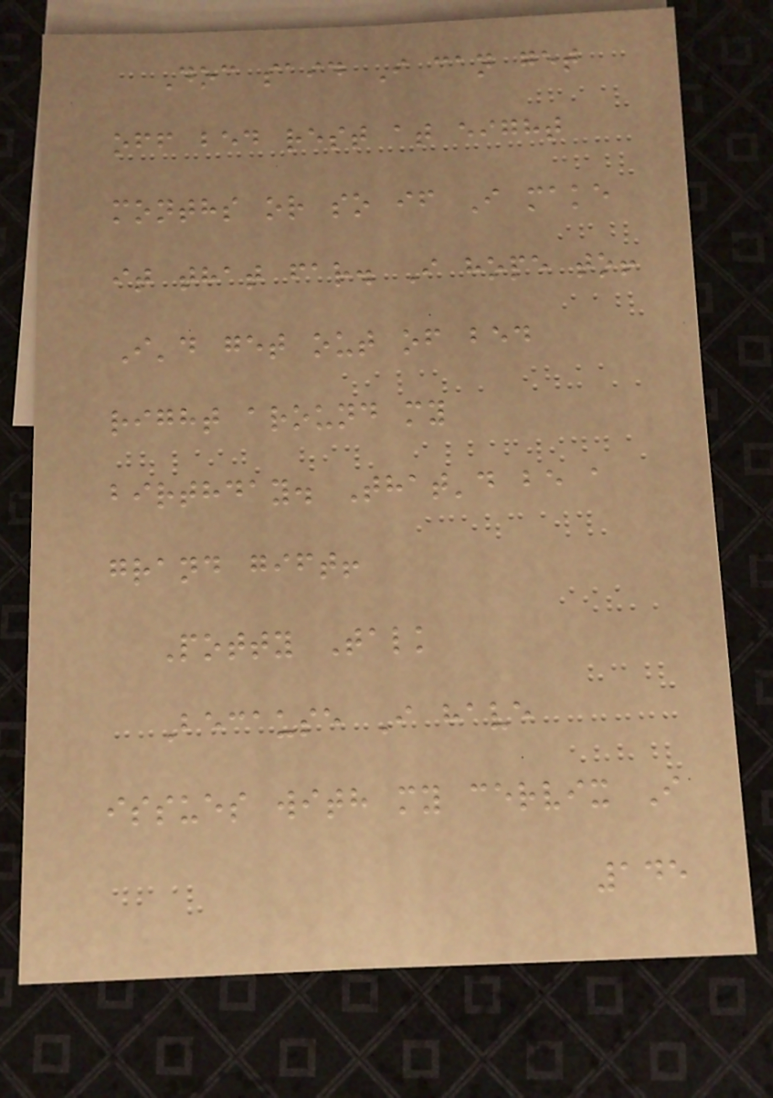Doc said I can get
off bed rest at eight
months or so if I make
it that far. I hope to!
I'd get out of bed
right around my
birthday. That'd be a
grand gift!
Potty Talk
Because I have
issues with my cervix I
145
